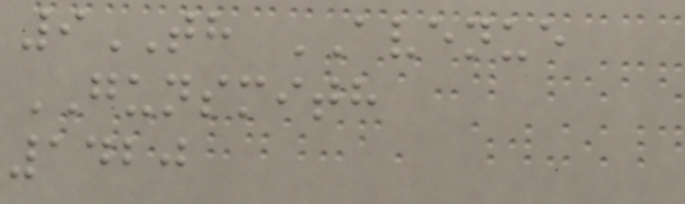9TH AVENUE
GUNSMITH
1420
